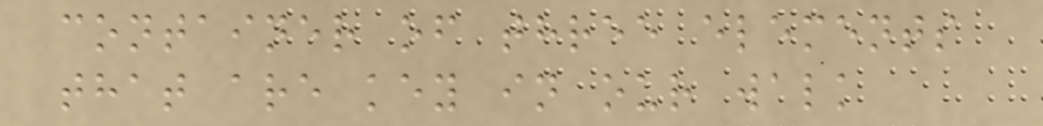container of three elements
that are key in our walk
